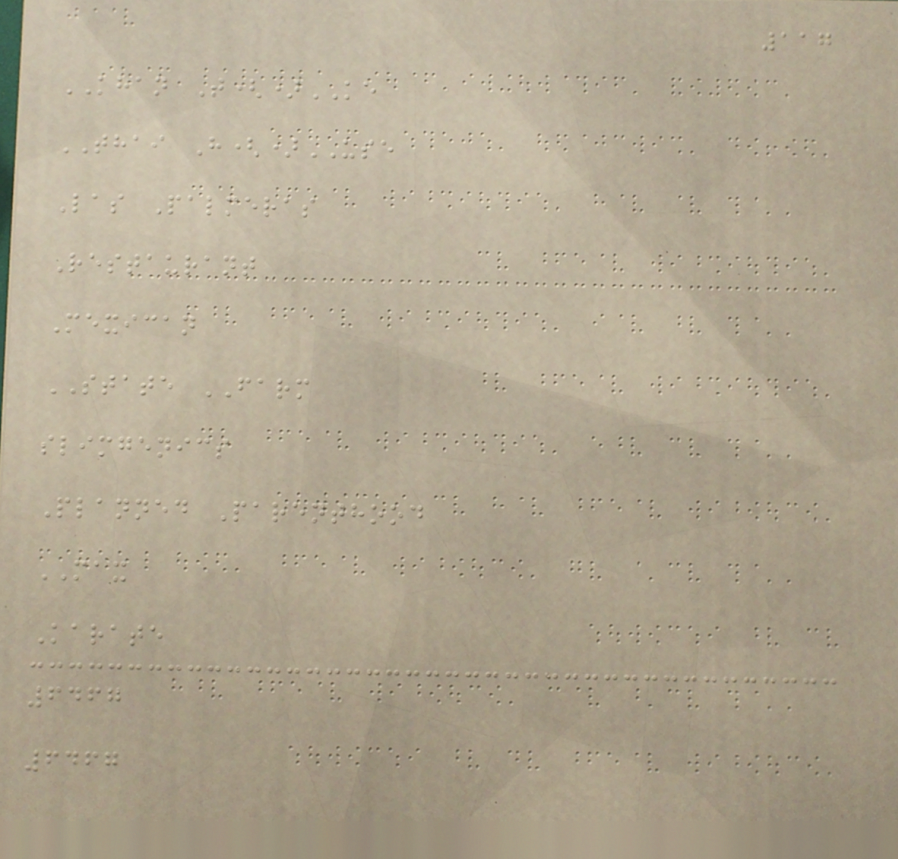117
KHAN T()KE
THAI H()USE
Las Palmeras
Restaurant
Mexican
STATE FARM
slimgenics
Planned Parenthood
MAX
Karate
6467
6467
